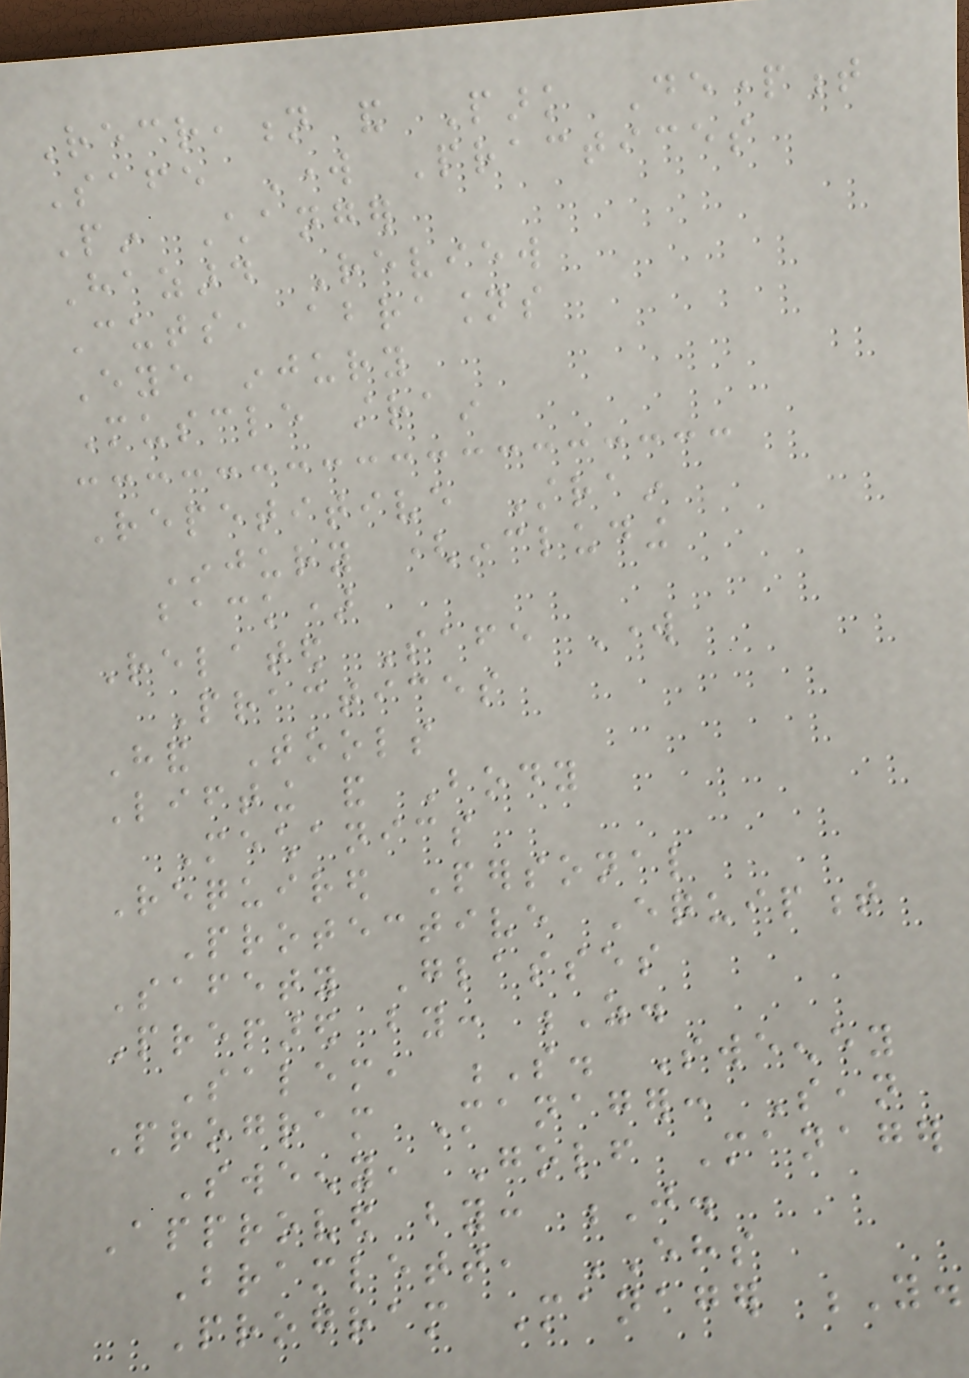Recreation and Park Department
Safe Work Practices
Pin Changer
Hazard Review
Cuts, abrasions
Eye injury
Muscle strain
Repetitive Strain
Injury (including
back)
Related Safe Work
Practices
Hand Tools
Lifting and Body
Mechanics
Required Personal
Protective Equipment
Safety Glasses
Prepared by: Z.
Salem, S. Sweeney
Program Manager: Sean
Sweeny, Golf Manager
Approved by: J.
Bramlett, EHS
Program Manager Y.
